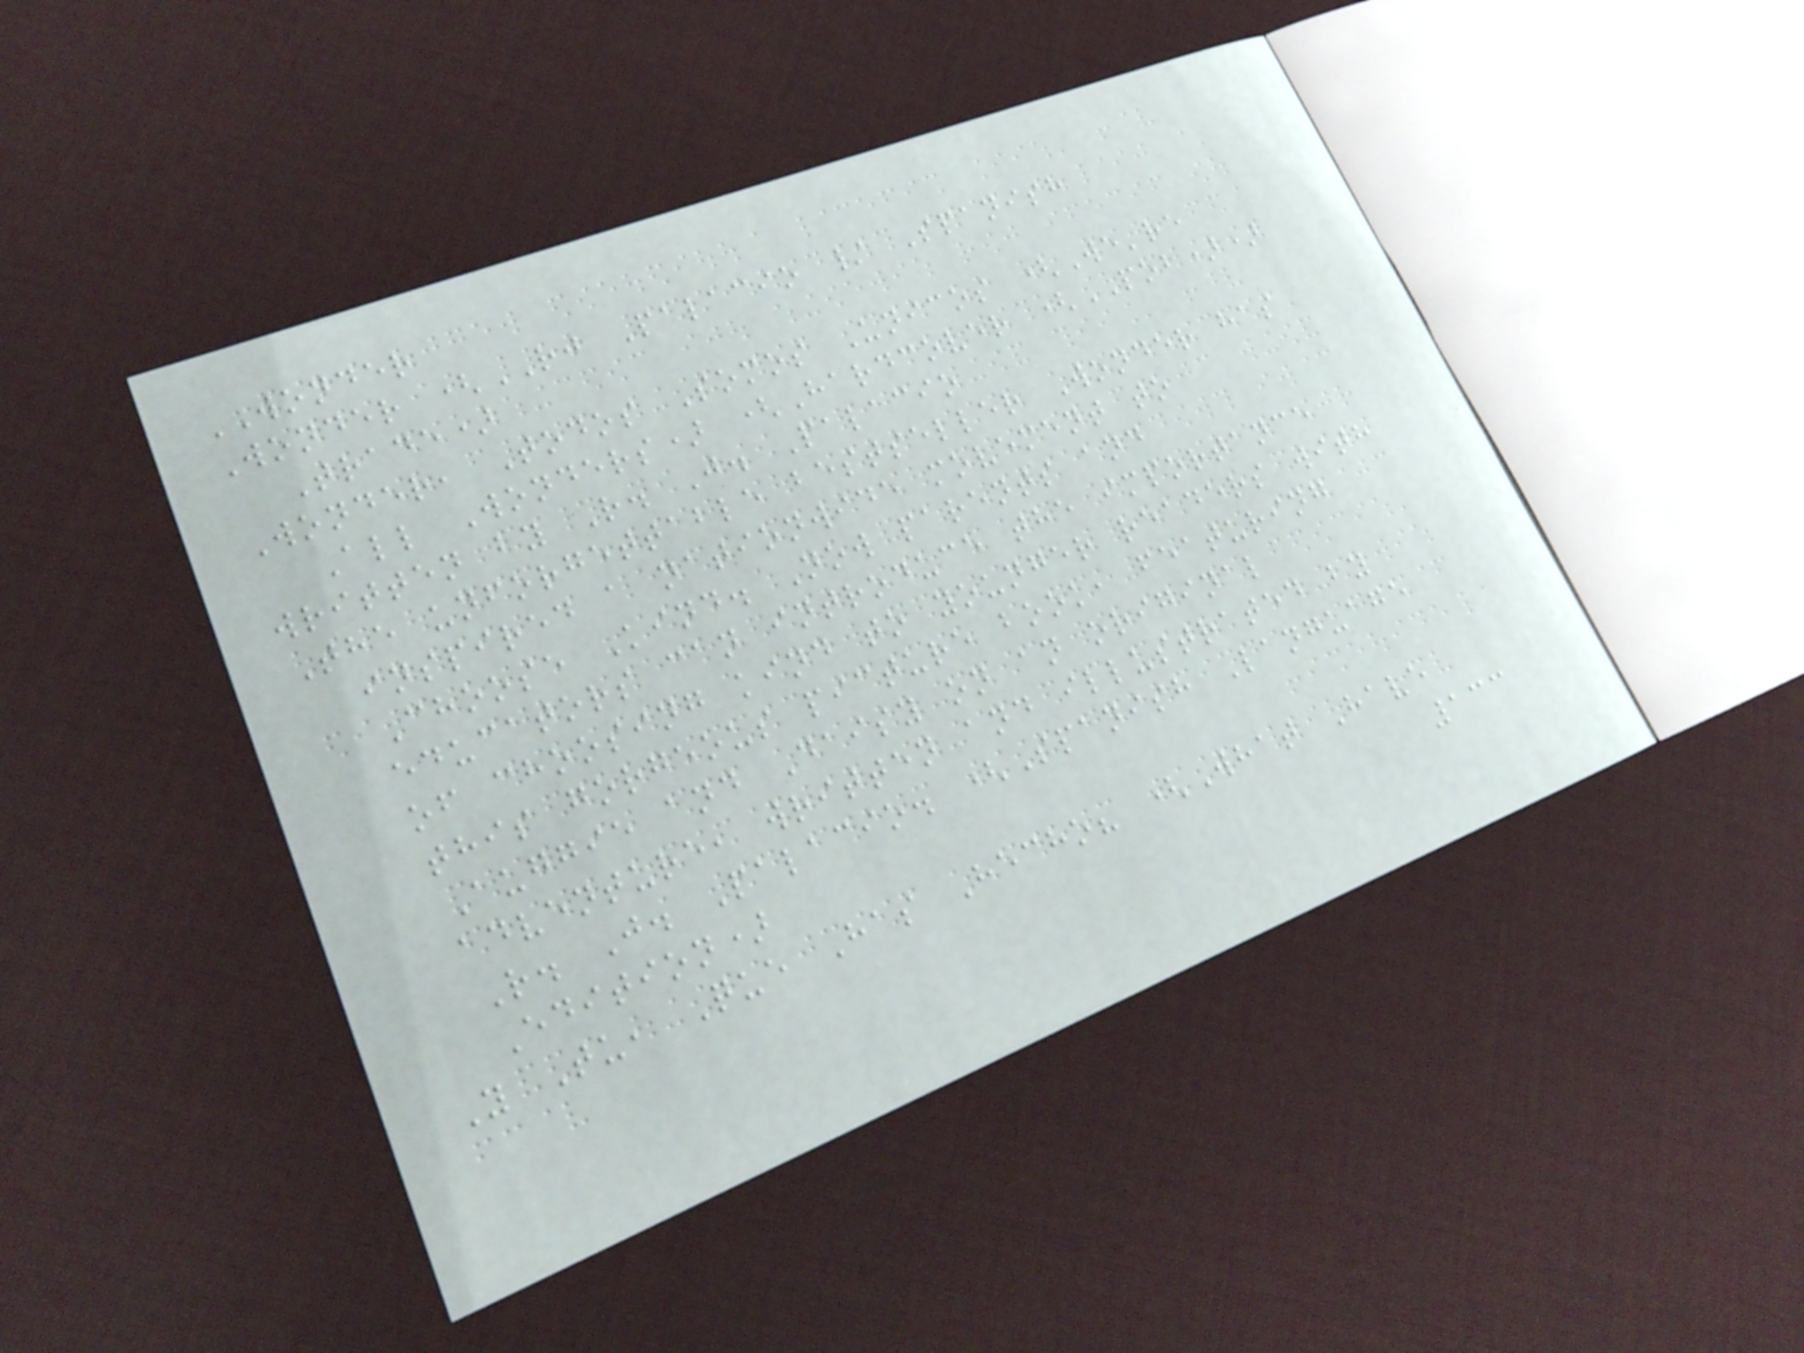WONDER
Wonder (RJ Palacio / Spanish
Trade)
Wonder, Todos Somos Unicos (We're
All Wonders) (Hardcover (POB))
written by R. J. Palacio
The unforgettable bestseller Wonder has
inspired a nationwide movement to
Choose Kind. Now parents and
educators can introduce the importance
of choosing kind to younger readers with
this gorgeous picture book, featuring
Auggie and Daisy on an original
adventure, written and illustrated by
R. J. Palacio. (Spanish Language
Edition)
Y Tu, Que Has Hecho? (What Have
133
